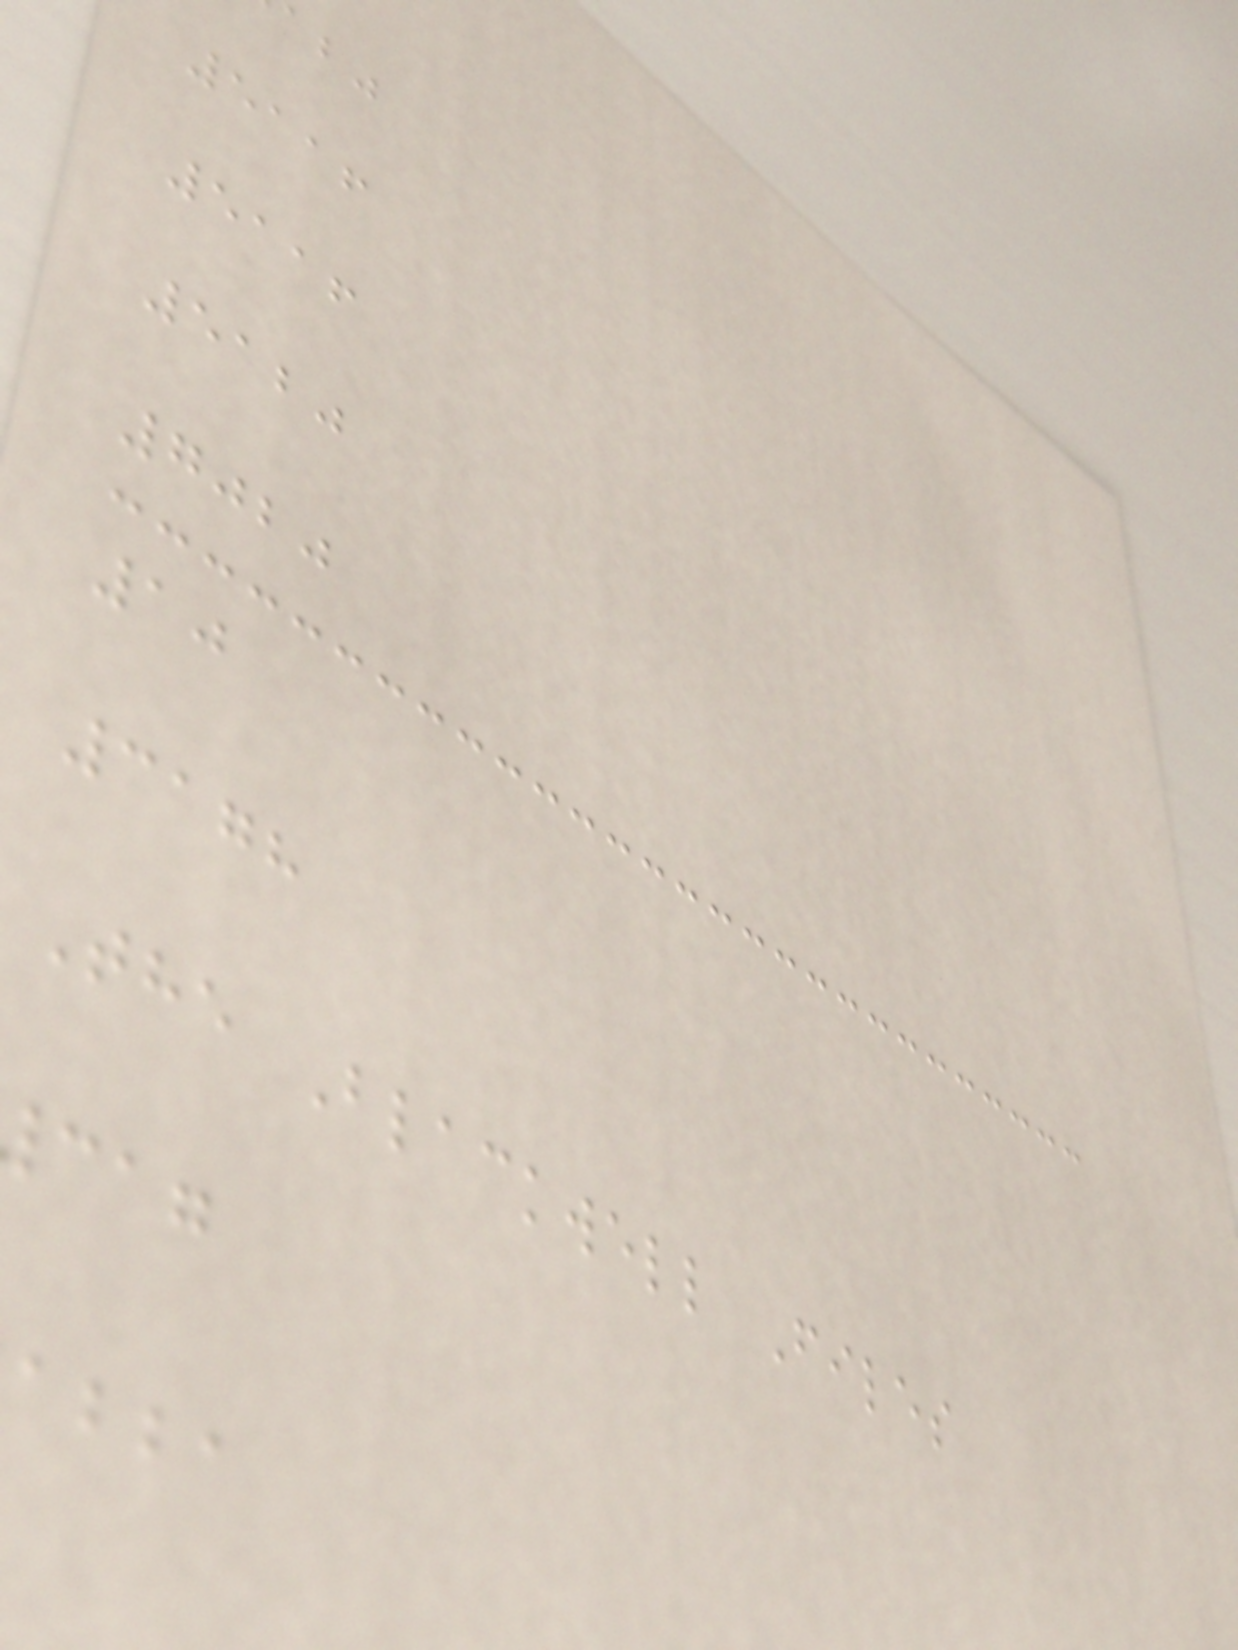5116
5116
5120
7020
10
3178
The Blackwell Files
abba
